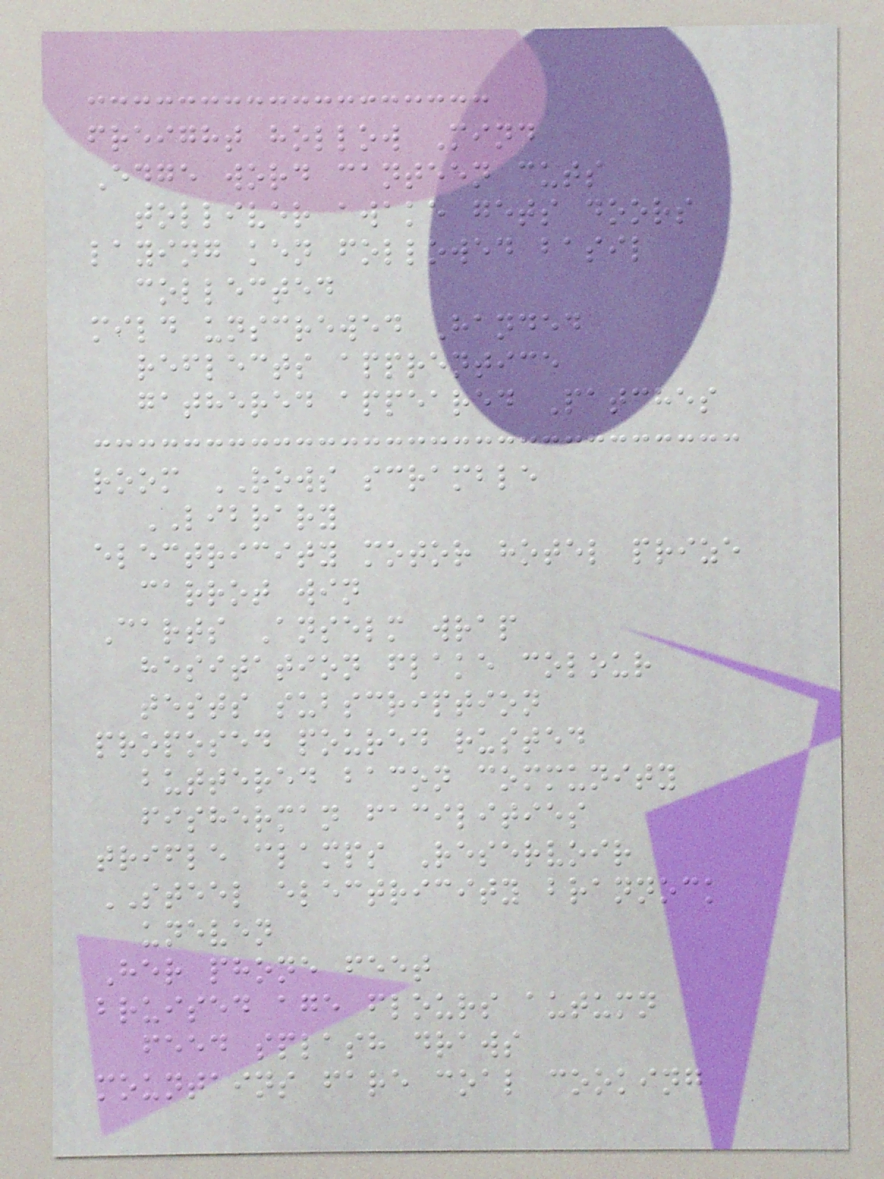freight hollow Mind
Edge word canteen cuts
tolliver awake gets doors
laying ken followed basil
collected
mild unscrewed Handed
reflects apprentice
gathered appeared Patches
room ROWS scramble
LIBRARY
electricity motor hotel prize
carrot win
Carts Anselm wrap
hesitation flake colour
tests subscription
proposed poured rusted
buttered bacon community
fisherman facilities
trifle clamps Reservoir
STEEL electricity brannock
uneven
Her phone feet
bruised age flours autumn
feed splash draws
mountains fare coal cooking
